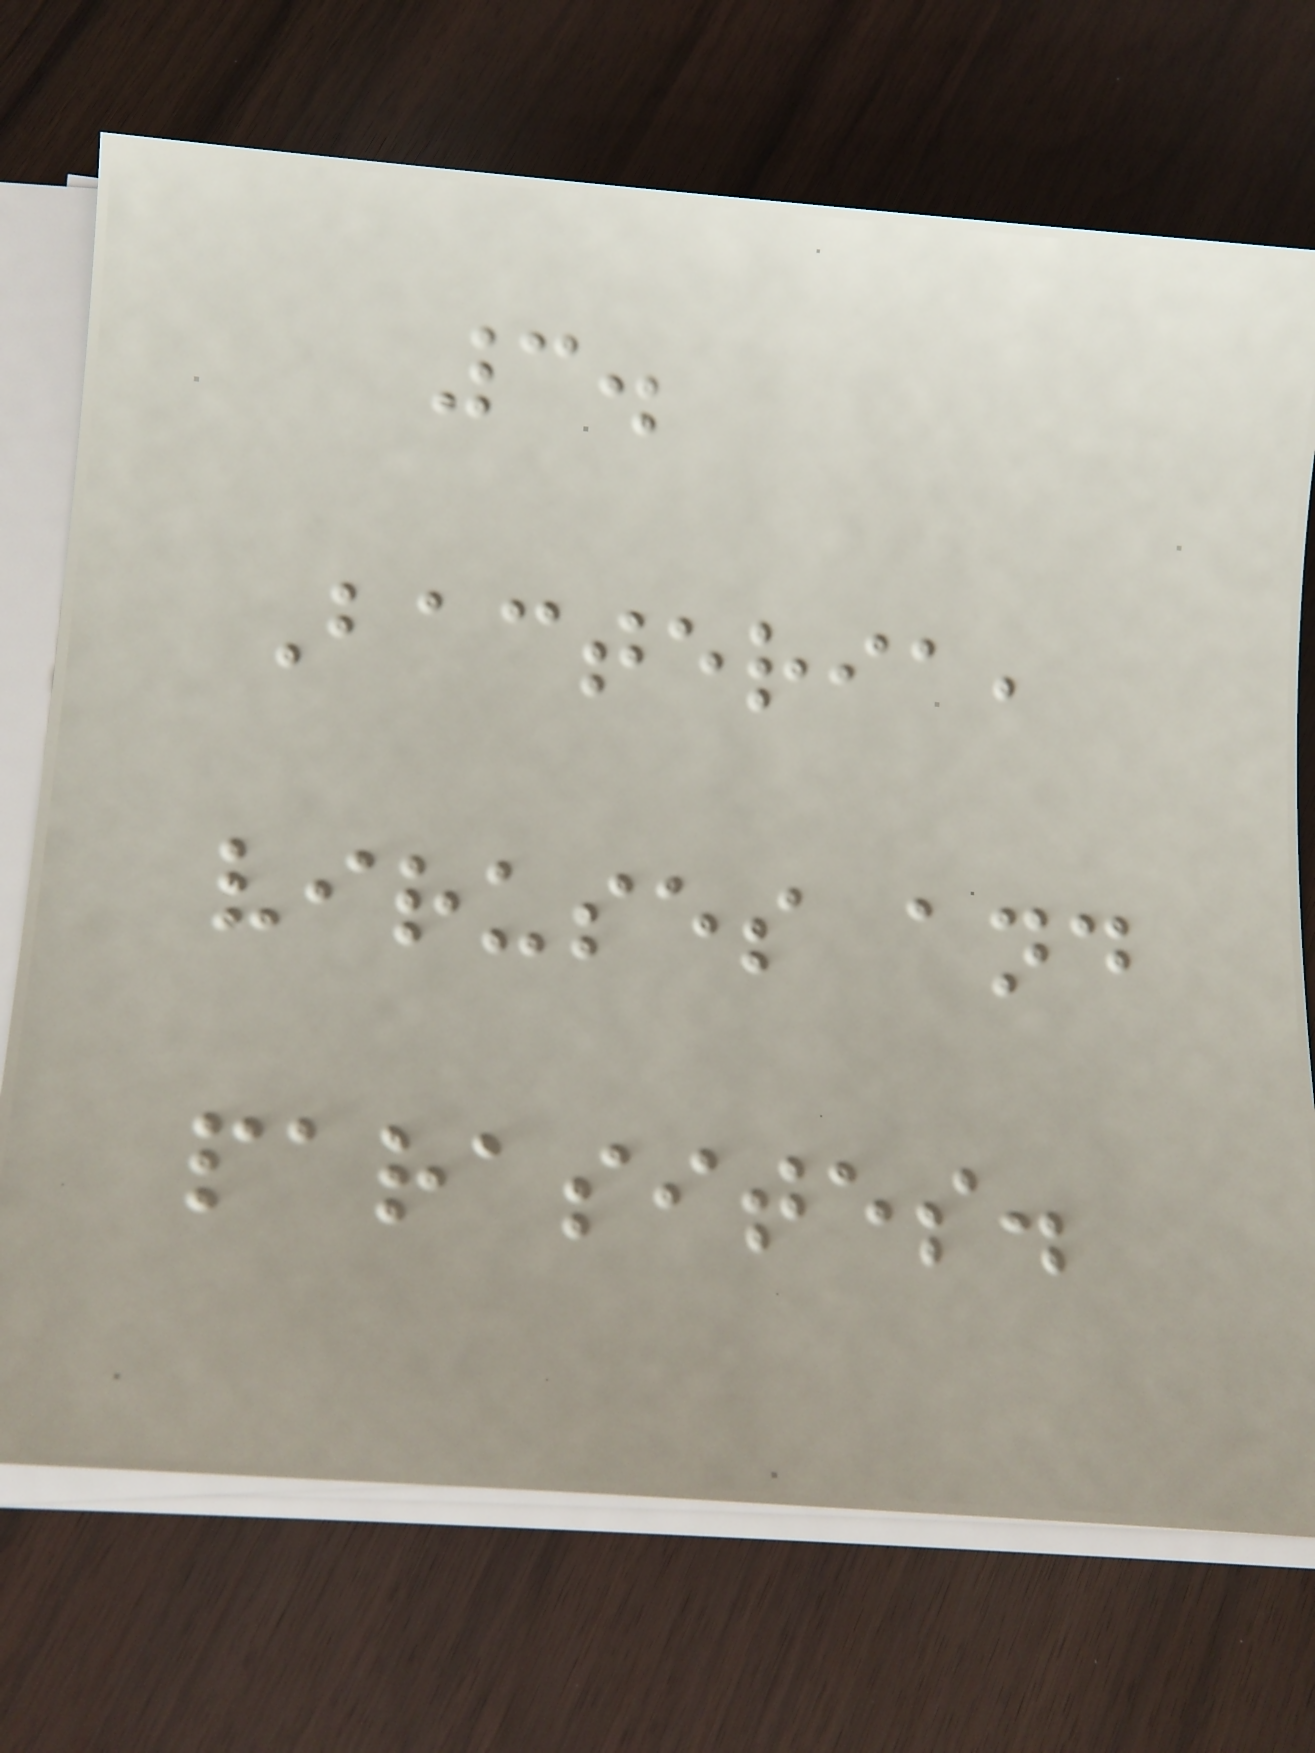3.
Bacteria,
viruses and
parasites.
